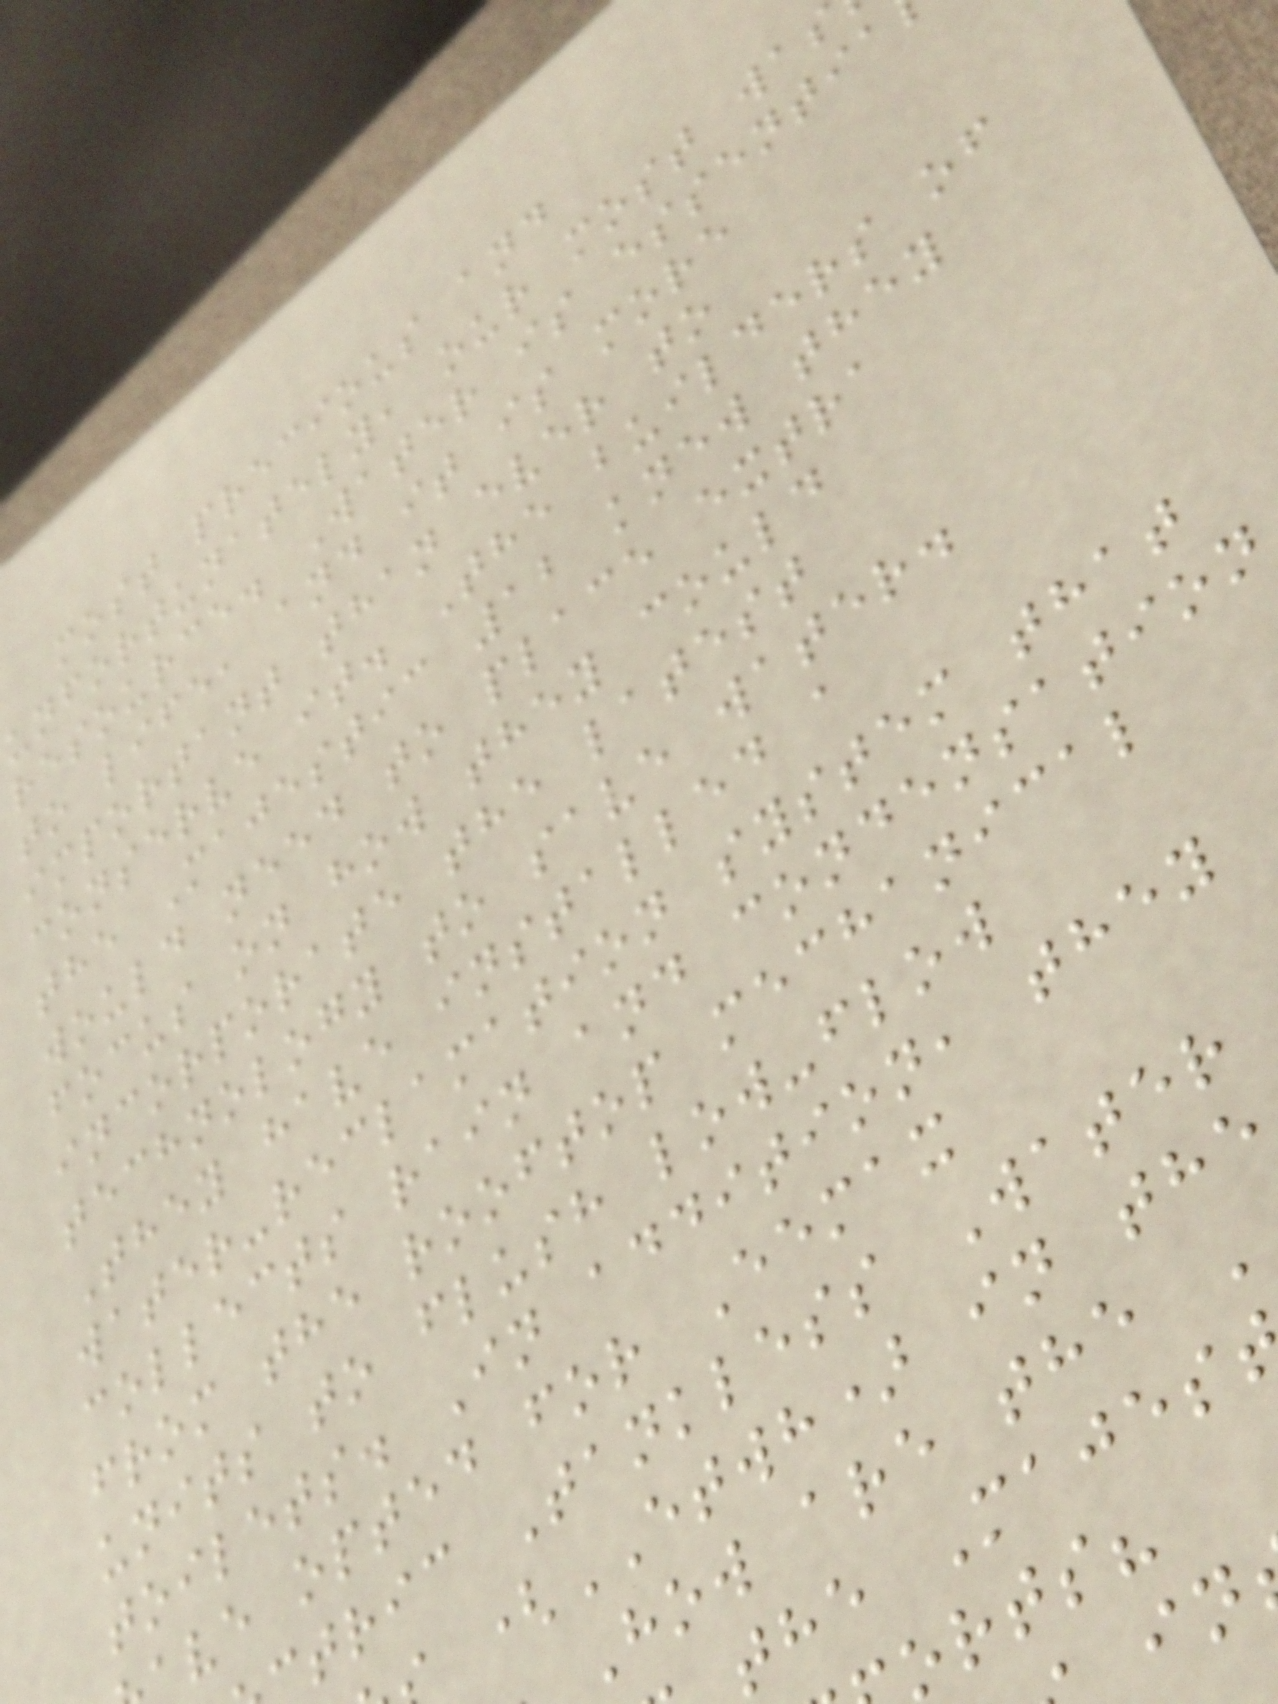most precious and
unfortunately, our most was
resource. Water is essentia
to life, and it is more
important than ever to
conserve it. The builders of
the Majestic 12 knew they
would need to place extra
focus on how they could
incorporate the latest
technology to save water.
They have installed a
water-reclamation system that
collects rain and condensation
from the rooftop mechanical
units to flush low-flow
toilets. In addition, they
ve opted for Eemax
tric Tankless Water
(ETWH) in the
How are the
the Majes
